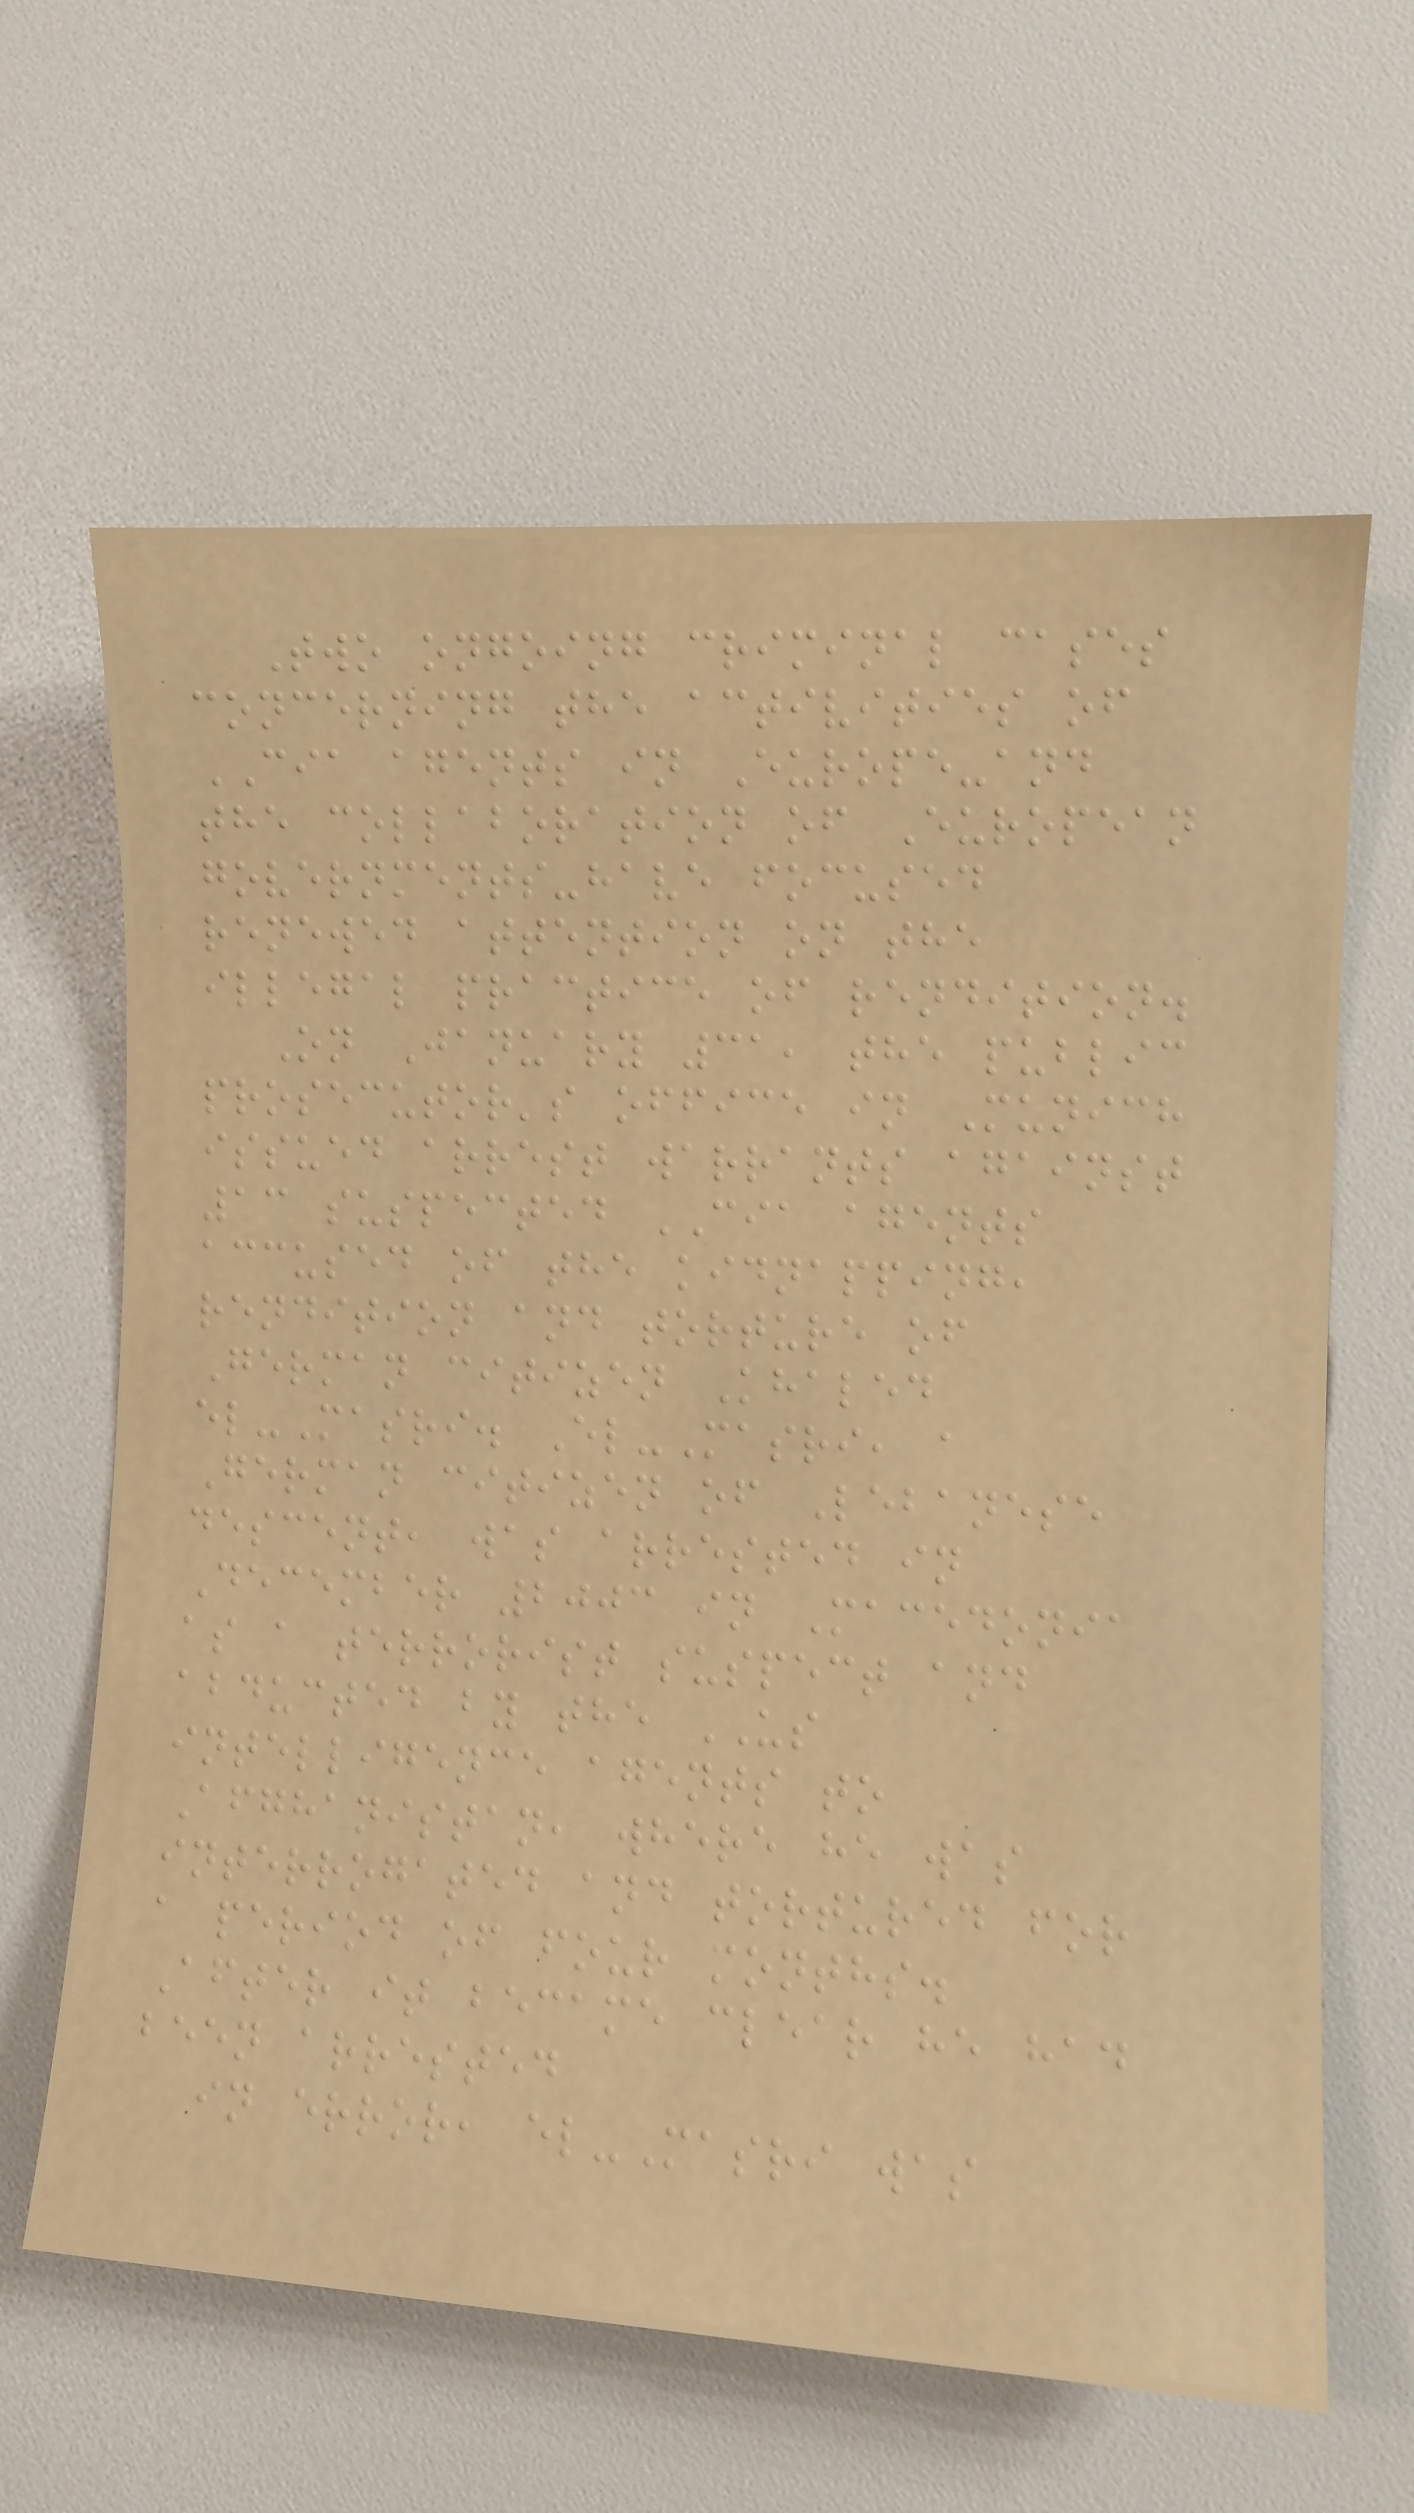Two ongoing criminal cases
concerning the activities of
CIA agents in Europe-and
the collaboration of European
governments-have focused
renewed attention on the
illegal practice of rendition.
On January 31, the public
prosecutor's office in Munich
issued arrest warrants against
13 suspected CIA agents
accused of the kidnapping,
rendition and torture of
German citizen Khaled
el-Masri. El-Masri, a
German citizen of Lebanese
descent, was arrested in
December 2003 in Macedonia
as a terrorist suspect and
abducted by the US
intelligence agents to
Afghanistan, where he was
interrogated and tortured for
a period of four months.
After it became clear he had
been arrested
in error, el-Masri was
